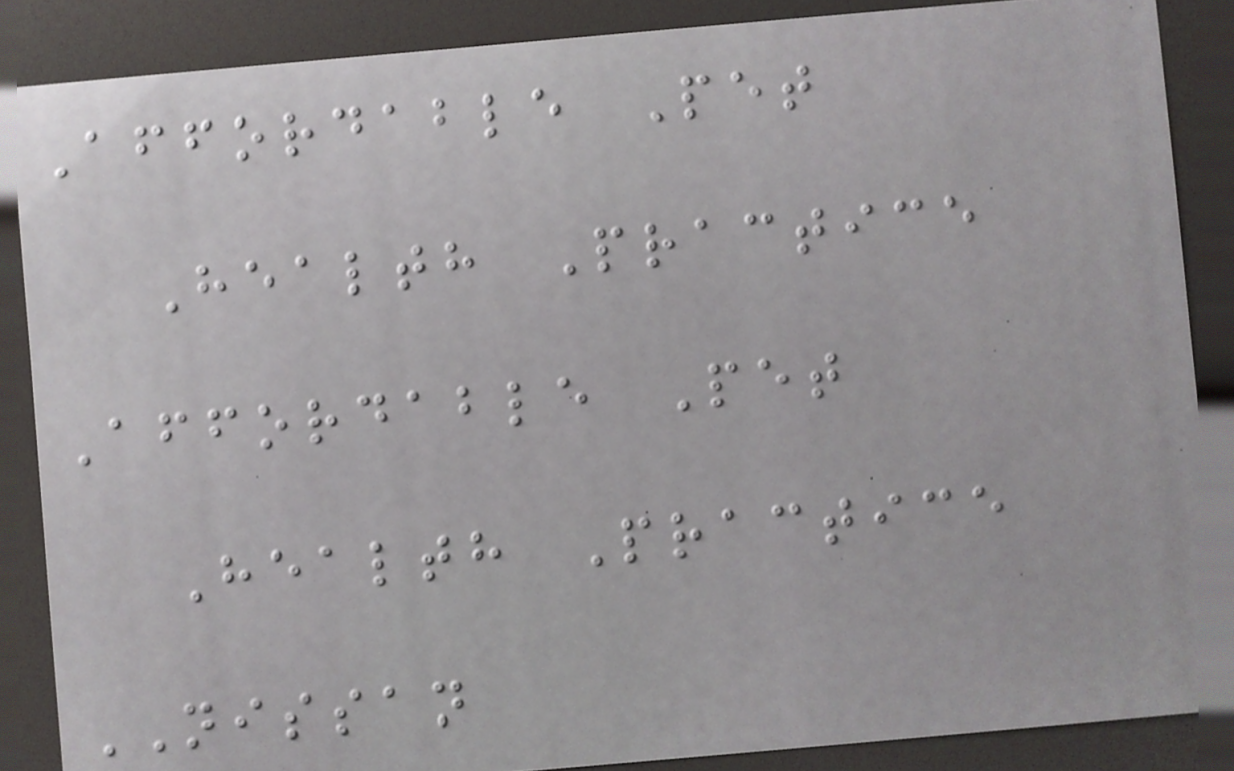Affordable Pet
Health Practice
Affordable Pet
Health Practice
NISSAN
